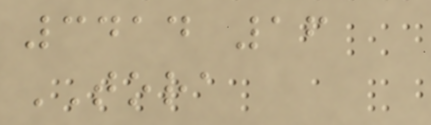3414 16
TORA
